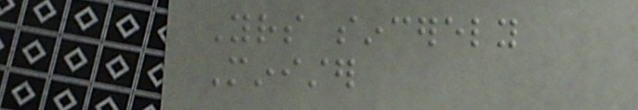Yours sincerely
Minister
